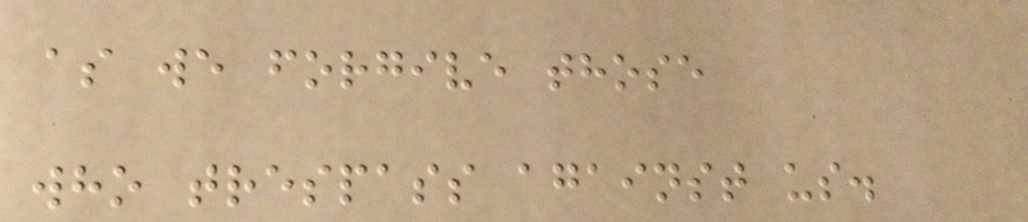as we forgive those
who trespass against us.
